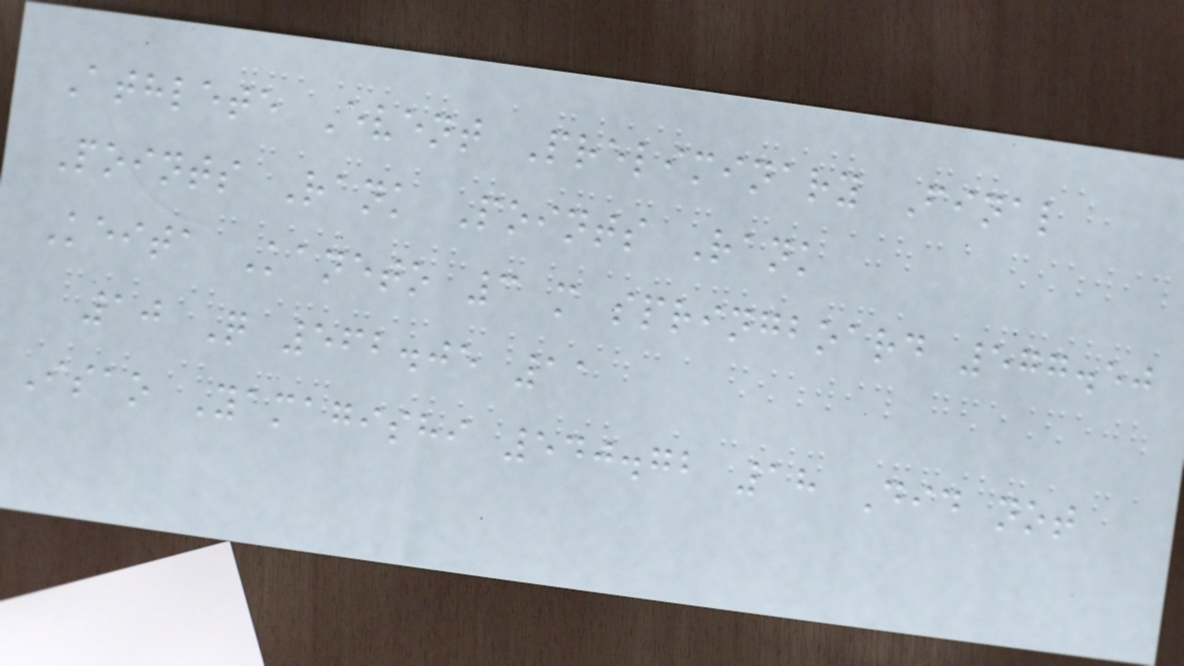Athlete Event Preliminary Final
Points Rank Points Rank
Keita Kaneto 3 m springboard 577.50
10 Q 562.05 11
Isao Yamagishi 540.72 18 Did not
